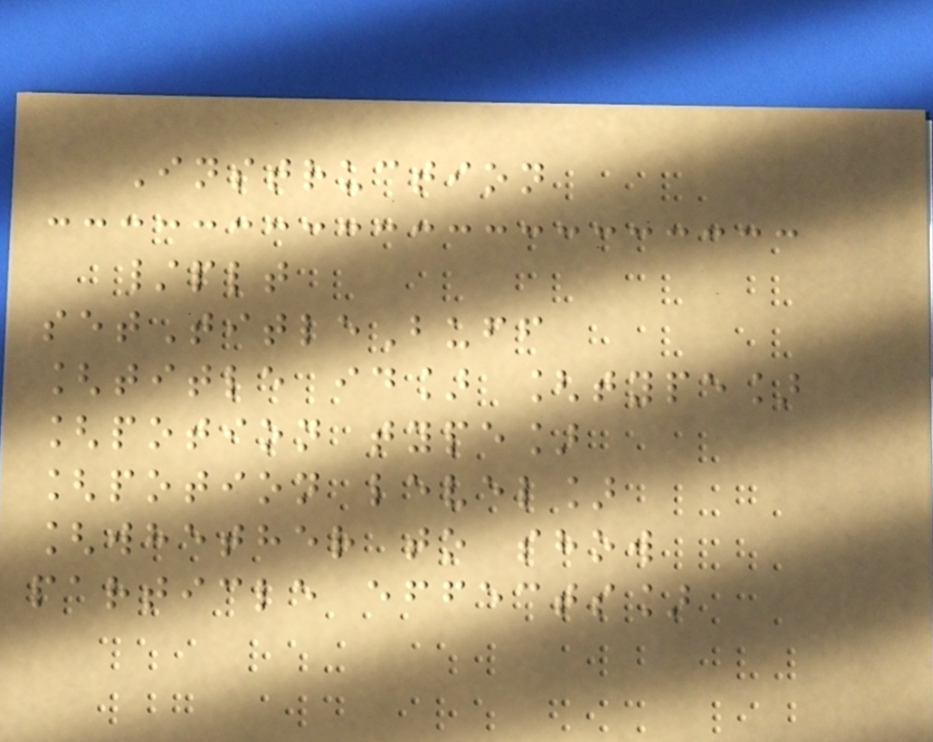Instruction
/plt
setTitleBuff
[title id] [type]
[potion type]
[potion level]
[whether to show
particle effects]
